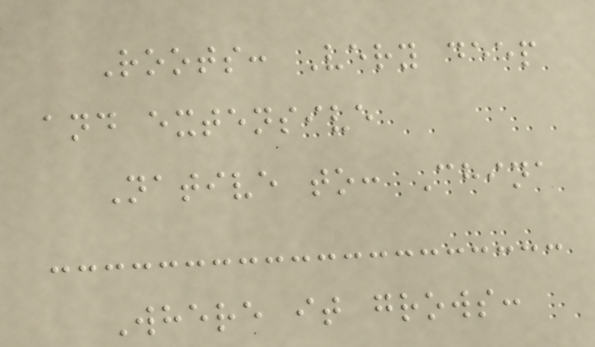Roots: Very deep
and extensive
Native to: China
Where it grows:
